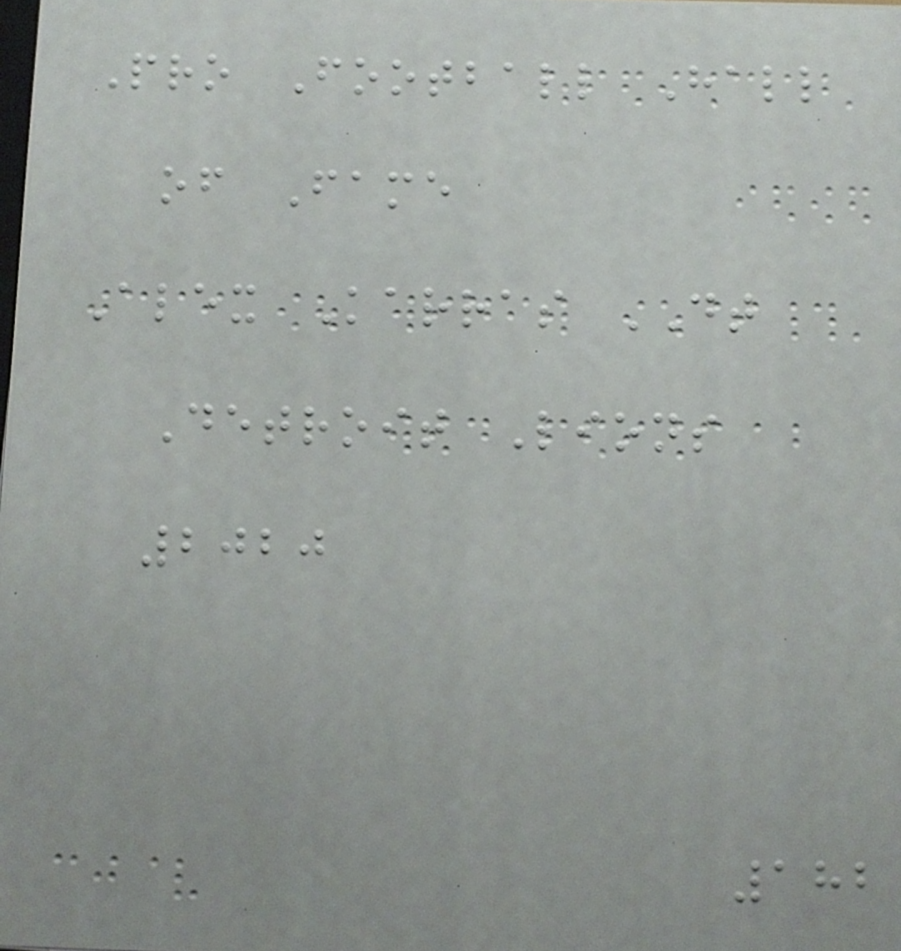Pro Football Hall
of Fame
Alex Karras DT
Detroit Lions
2020
182
